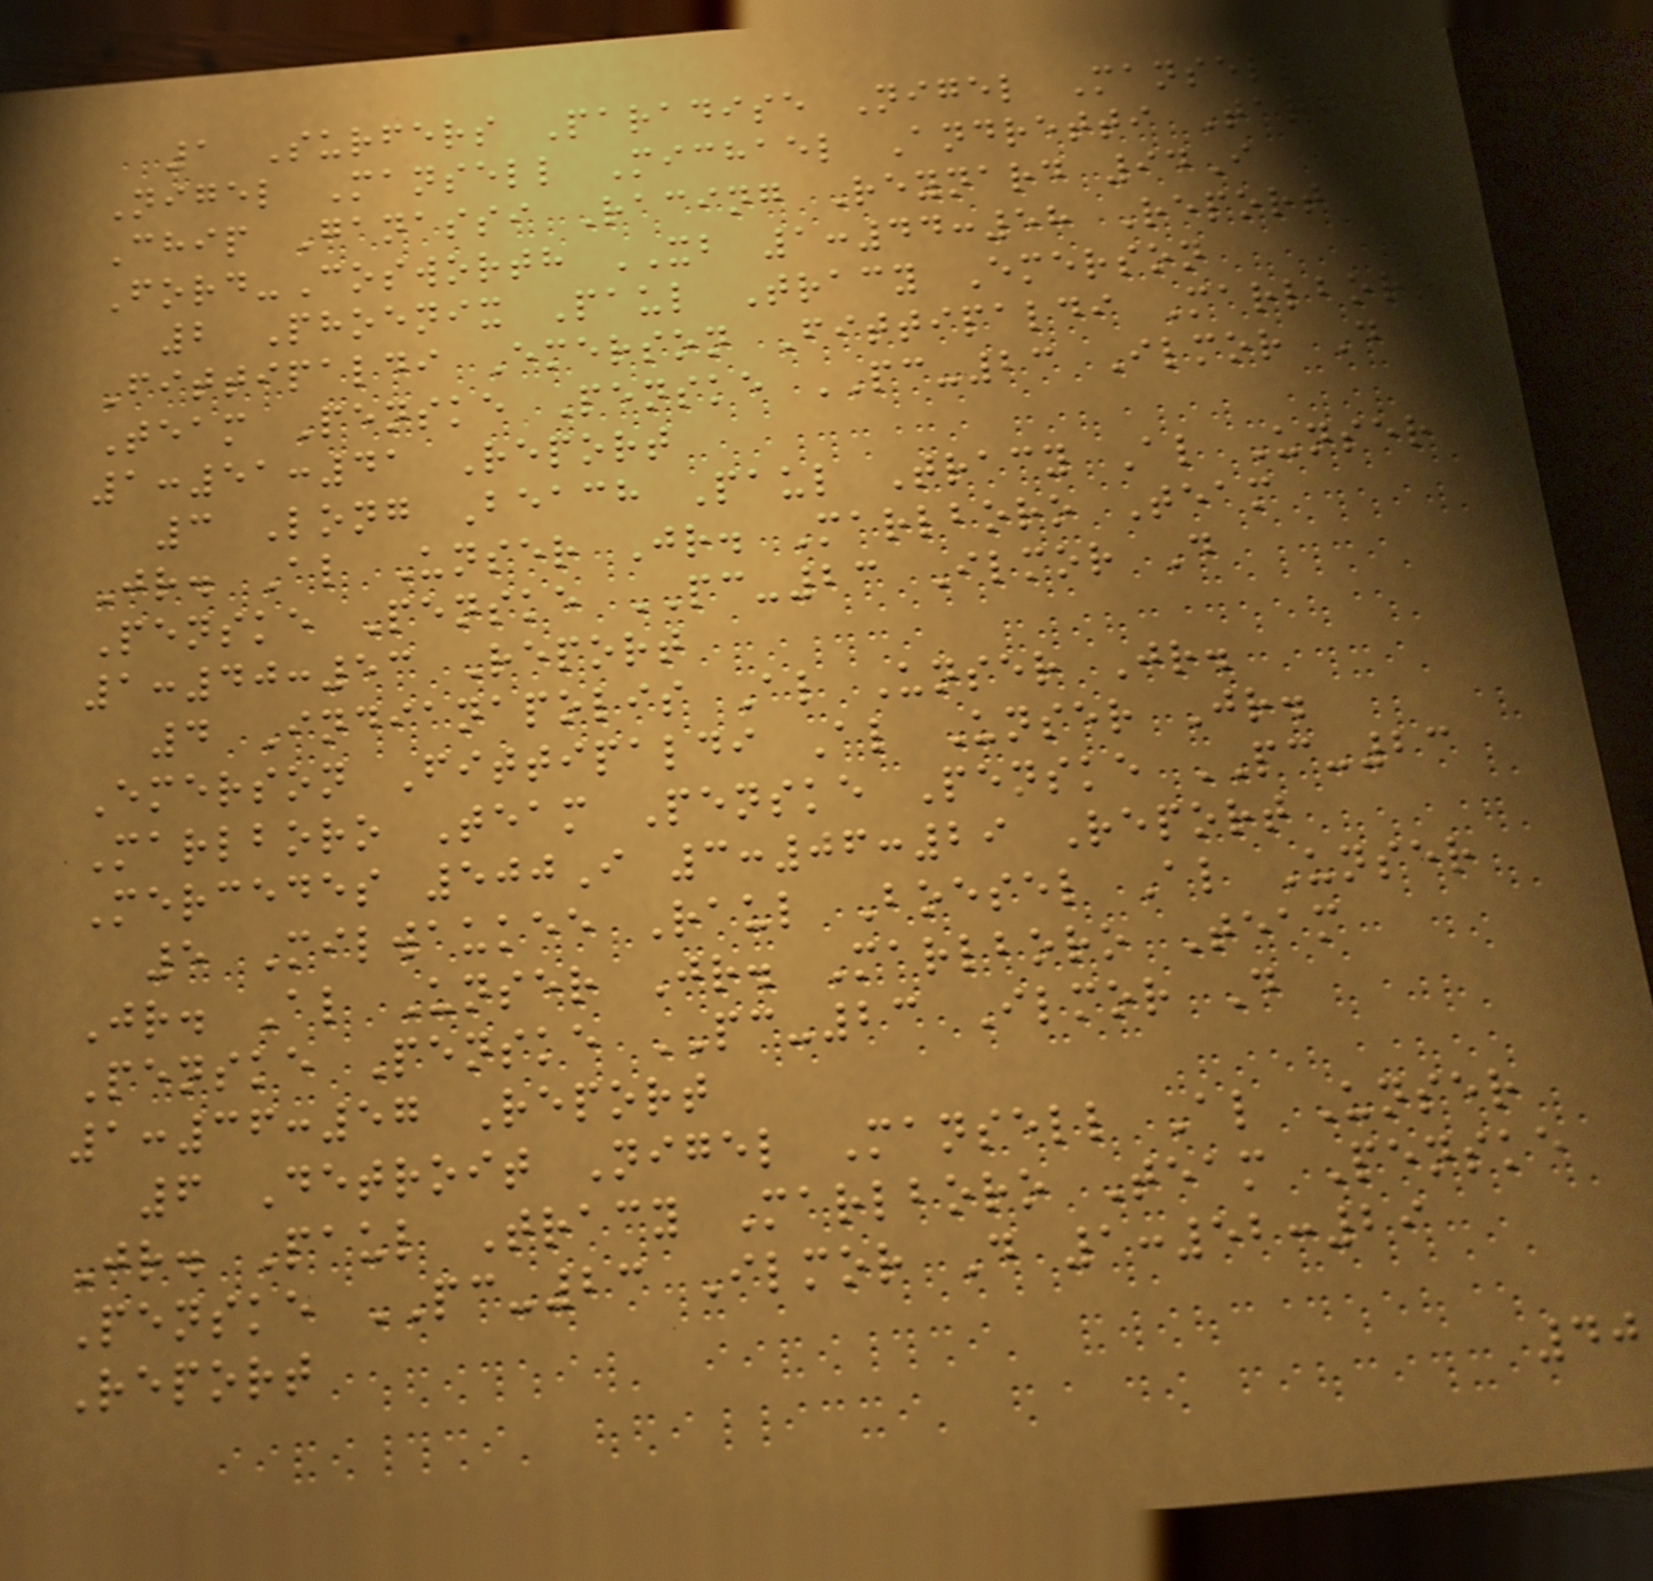1 Surfers Paradise Nigel Mansell
Nigel Mansell Michael Andretti Target
Chip Ganassi Racing Reynard 94I
Ford-Cosworth XB 1:44:58 Report
2 Phoenix Paul Tracy Emerson
Fittipaldi Emerson Fittipaldi Marlboro
Team Penske Penske PC-23 Ilmor D
1:51:41 Report
3 Long Beach Paul Tracy Al Unser
Jr. Al Unser Jr. Marlboro Team
Penske Penske PC-23 Ilmor D
1:40:53 Report
4 Indianapolis Al Unser Jr.
Emerson Fittipaldi Al Unser Jr.
Marlboro Team Penske Penske PC-23
Mercedes 500I 3:06:29 Report
5 Milwaukee Raul Boesel Al Unser
Jr. Al Unser Jr. Marlboro Team
Penske Penske PC-23 Ilmor D
1:36:57 Report
6 Detroit Nigel Mansell Al Unser
Jr. Paul Tracy Marlboro Team Penske
Penske PC-23 Ilmor D 1:52:29
Report
40
